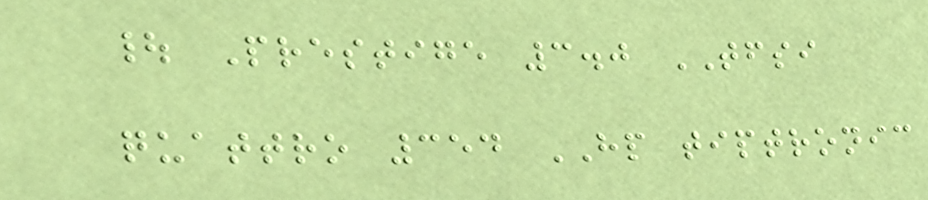| Prestige 3.0 TFSI
quattro 354 HP tiptronic
